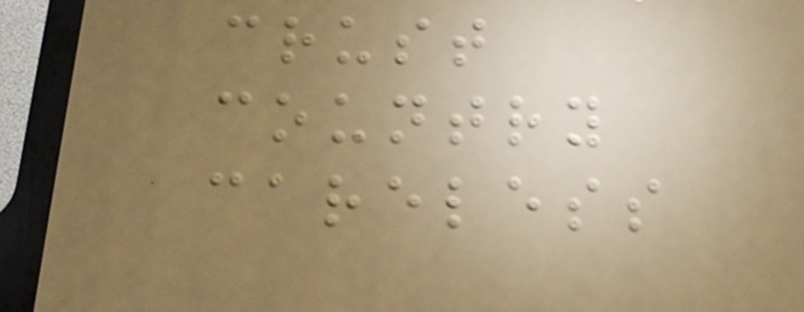crust
country
careless
